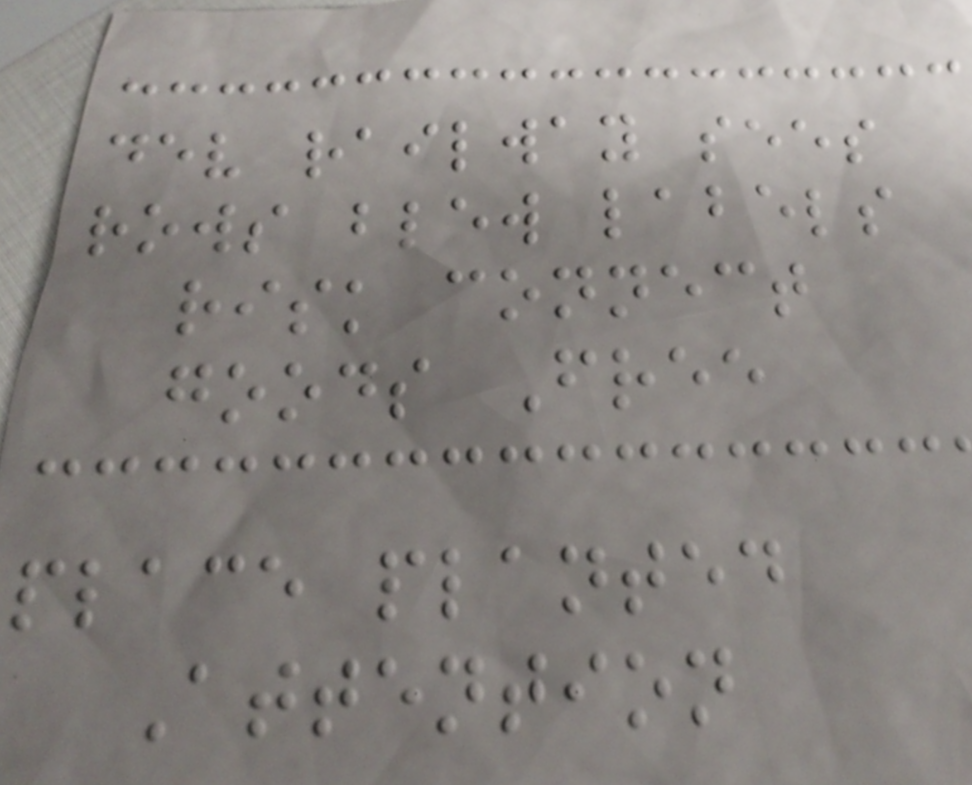dev railway sees
rows blew labels
risk connect
goods Free
place planted
Attention
